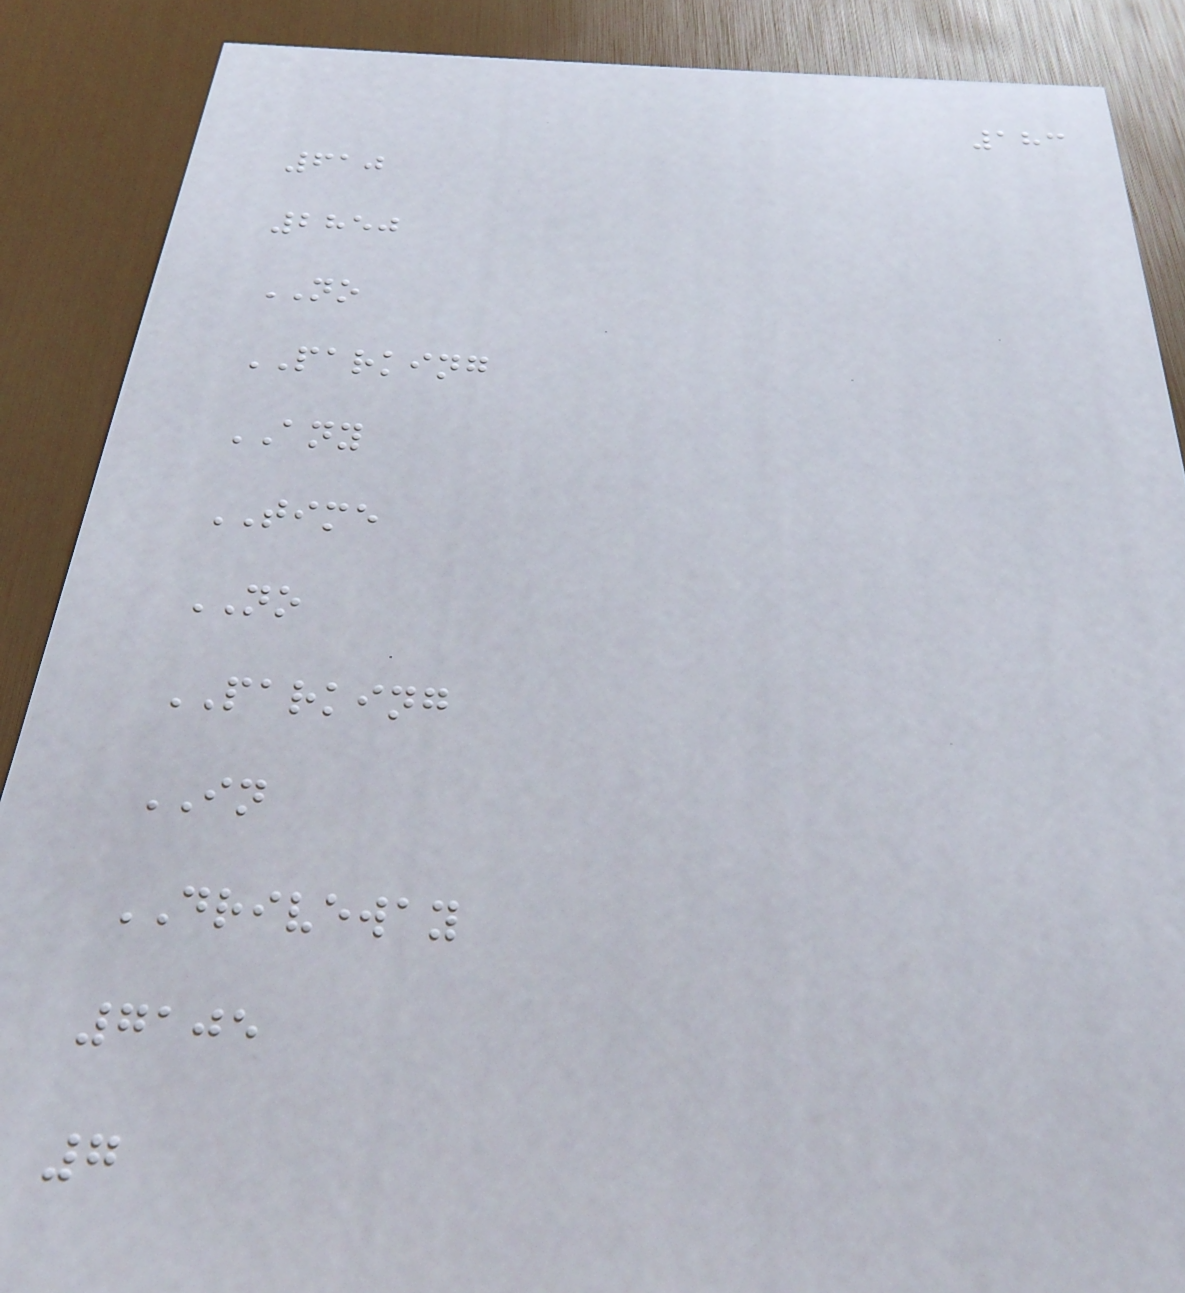183
610
2850
NO
PARKING
ANY
TIME
NO
PARKING
IN
DRIVEWAY
7105
7
